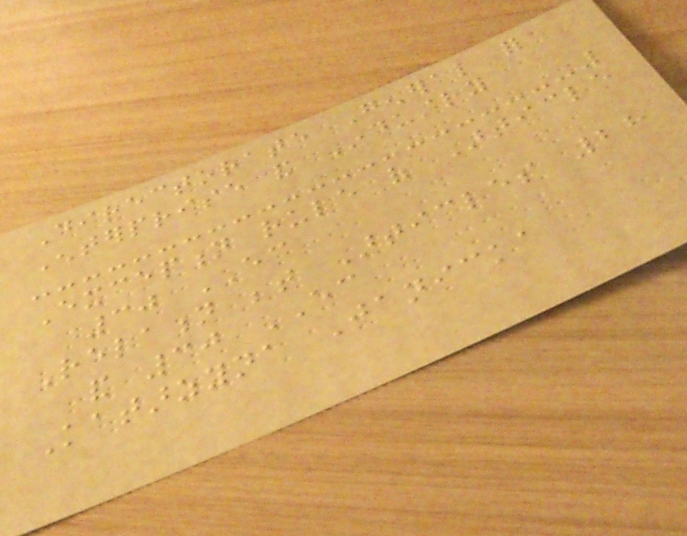Directorate General for
Enterprise and Industry
Exception rule of Article
30 EC
Relation between Articles 28
and 30 EC
Katarzyna Janicka
